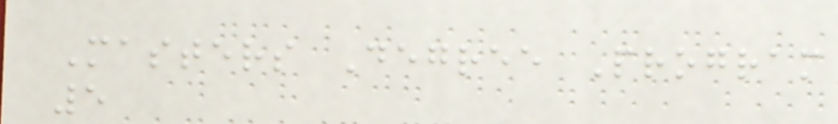Masters Degree Program
5
